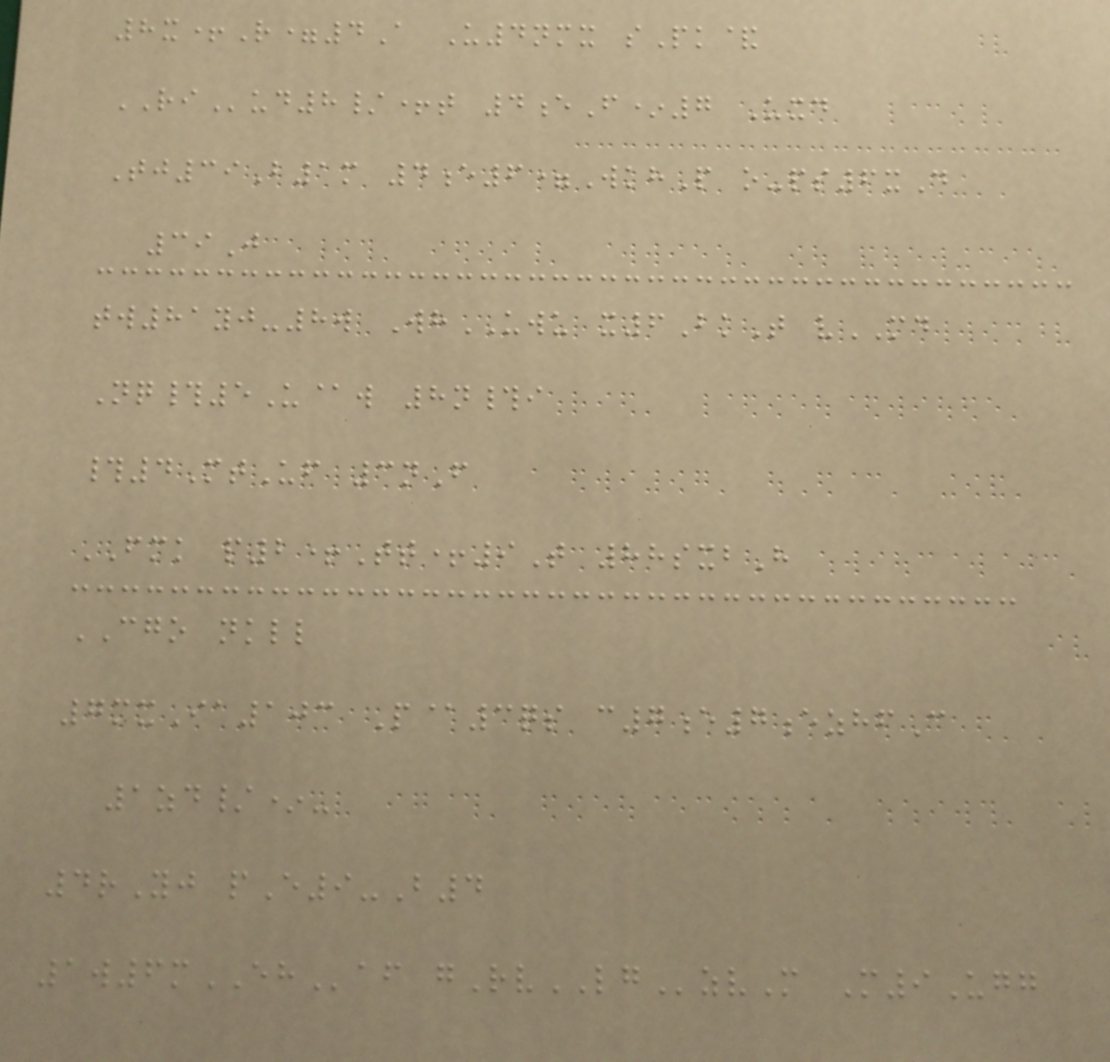8x+R=4A U4nmx sPk&
RIud8/+t 4eF*7 Uxd
Tj39B1m 4e6=WkhP o-ps6xD
39J
tw81yj-8w WhUWU x6BkT vMD
Nq#5U@w 8n#i
#4MtUf 3nF
FMK p2+Tt+9T 88sxbH
CGO nkll
7mxIa103 P@3qs c7e7ezhfC
1zd/*-
4rYj pE9-B4
1w6mEHaf gRvLGzvM M9Ugg
